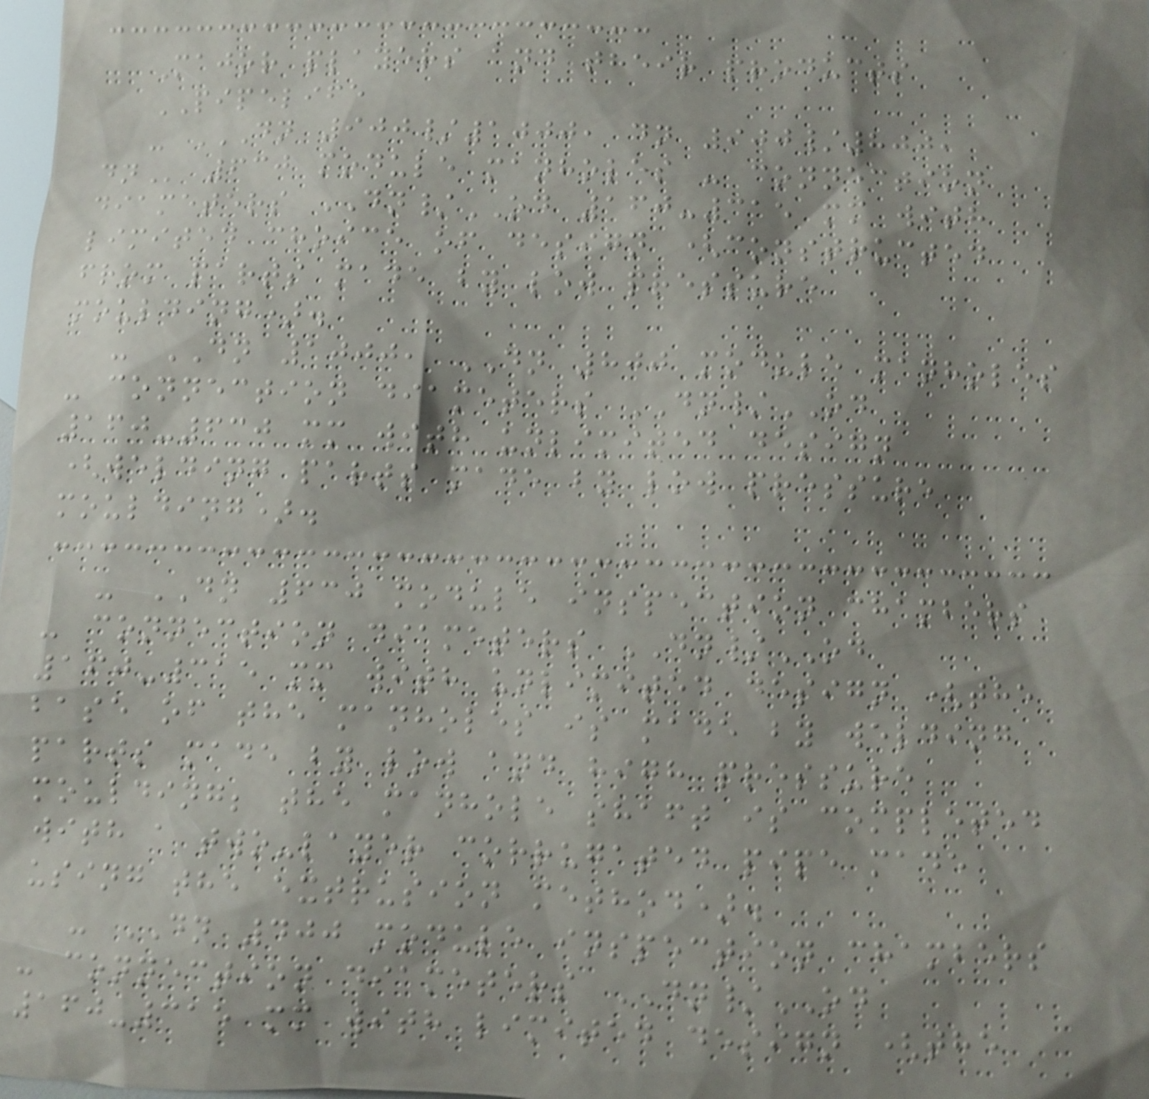Major players and their products
PIPELIFE
- DN 900/1000, DN 900/800,
DN 630 module manholes - connection
diameters DN/OD 160-315 mm with
limited choice of design (constructed
from parts made by low pressure
moulding).
- DN 1000, DN 800 module manholes
- connection diameters DN/OD
160-630 mm with unlimited design
(welding parts made by low pressure
moulding).
- DN 630 module inspection chambers
- connection diameters DN/OD
160-315 mm with unlimited design (the
base of the manholes is made by welding
parts made by low and high pressure
moulding; the manhole shaft is completed
with a two-layer corrugated pipe made
using the extrusion method).
- DN 400 module inspection chambers
- connection diameters DN/OD
160-315 mm with limited design (the
